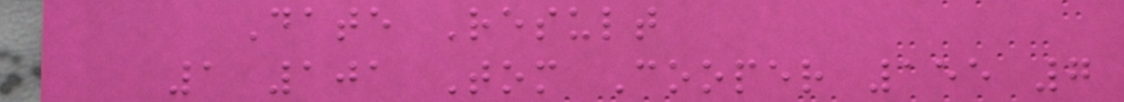Date Result
1 101 Tom Cooper 155 7
